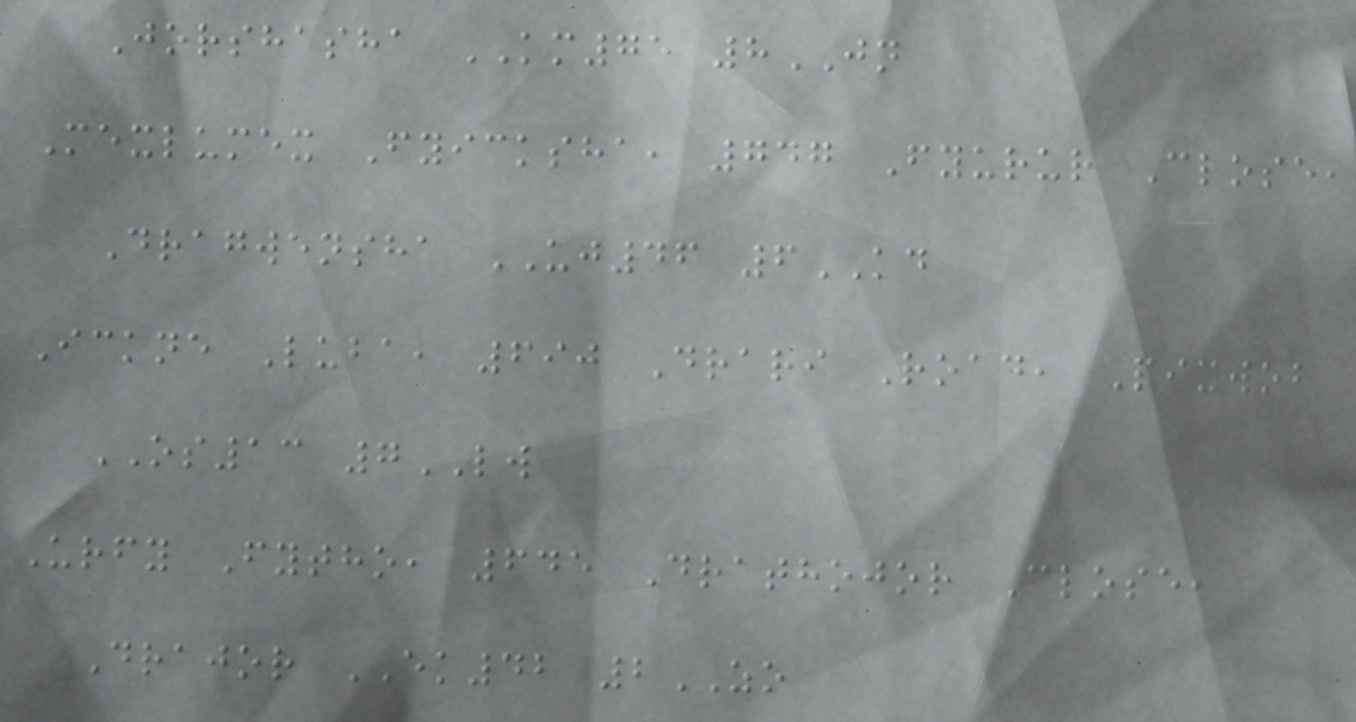Jorshasha KM75 8JN
Mexlumex Fyicksha, 747 Fyurur Close,
Dragwensha UJ46 6KD
Ickne Luba, 690 Drari Road, Pixwob
OS13 7LW
Urfy Fytho, 645 Drathojor Close,
Drajor EK42 2ZO
